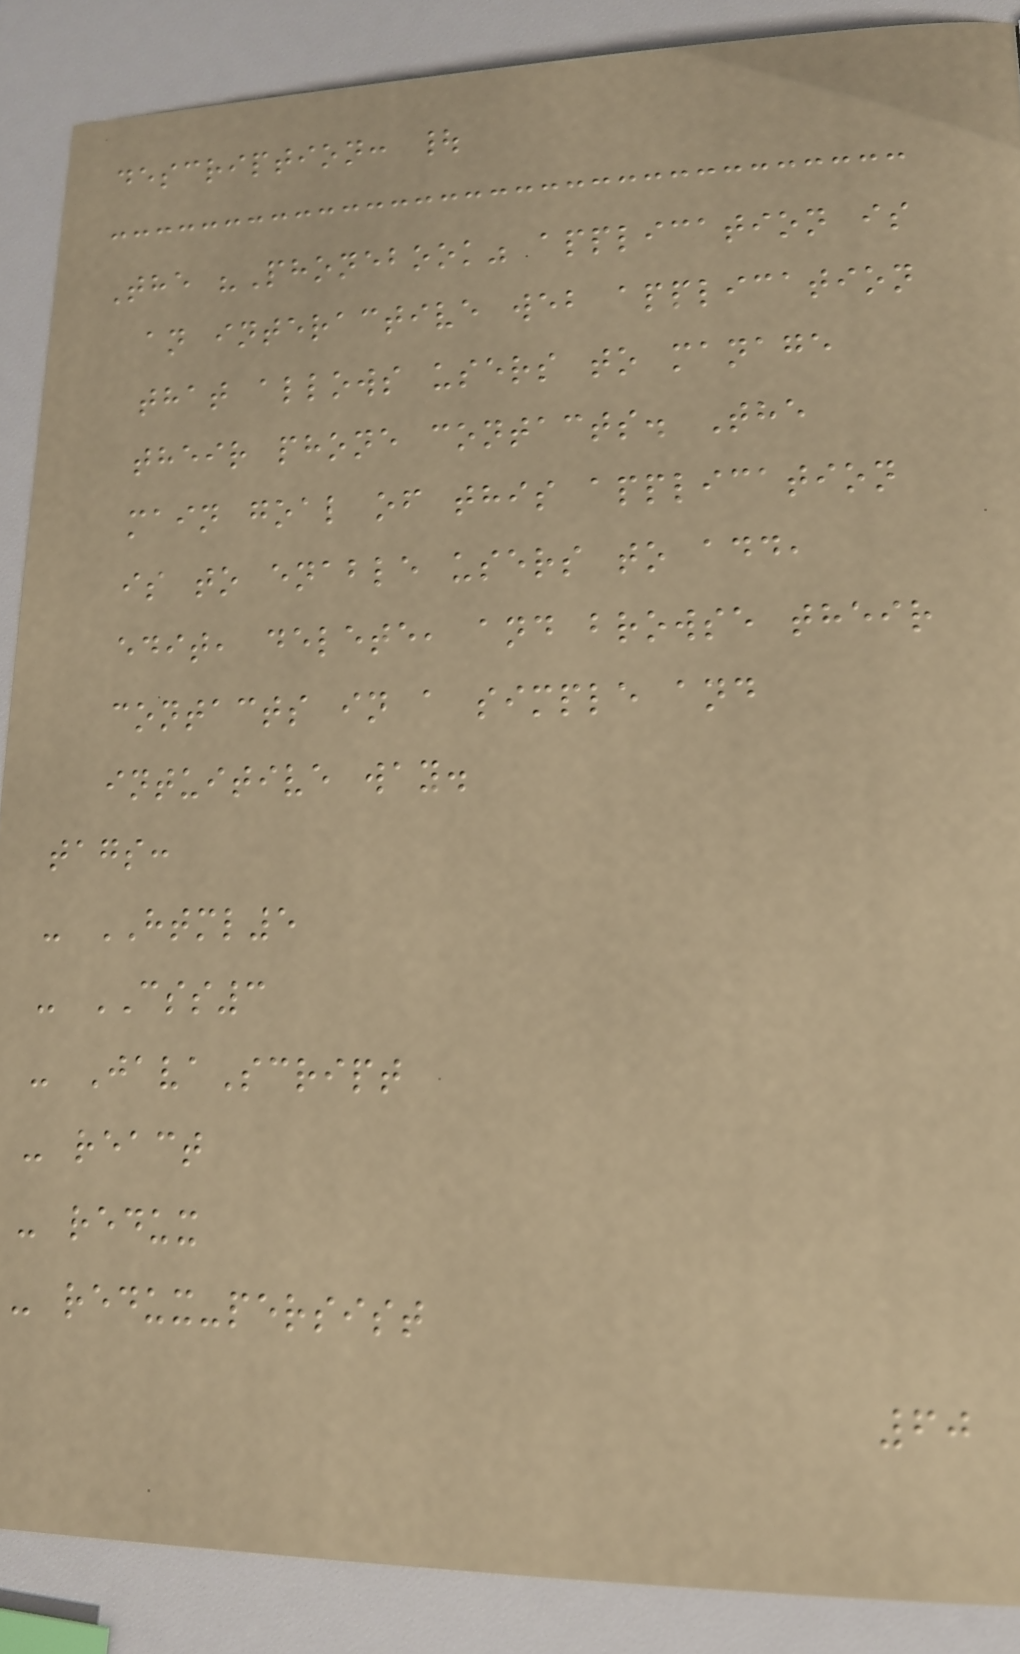description: |
The "Phonebook" application is
an interactive web application
that allows users to manage
their phone contacts. The
main goal of this application
is to enable users to add,
edit, delete, and browse their
contacts in a simple and
intuitive way.
tags:
- HTML5
- CSS3
- JavaScript
- react
- redux
- redux-persist
60
